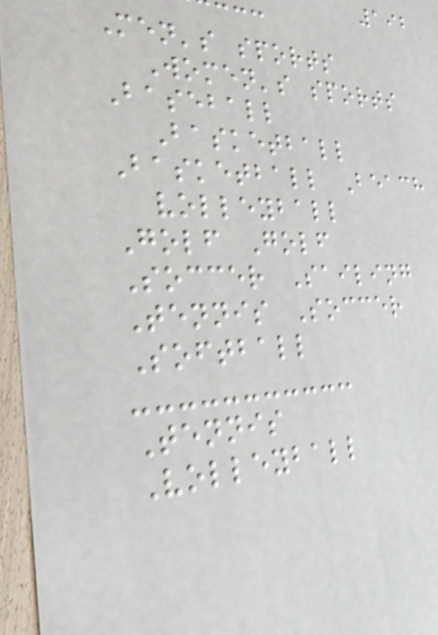192
Men's sports
Women's sports
Baseball
Basketball
Basketball Beach
volleyball
Golf Golf
Soccer Sailing
Tennis Soccer
Softball
Tennis
Volleyball
